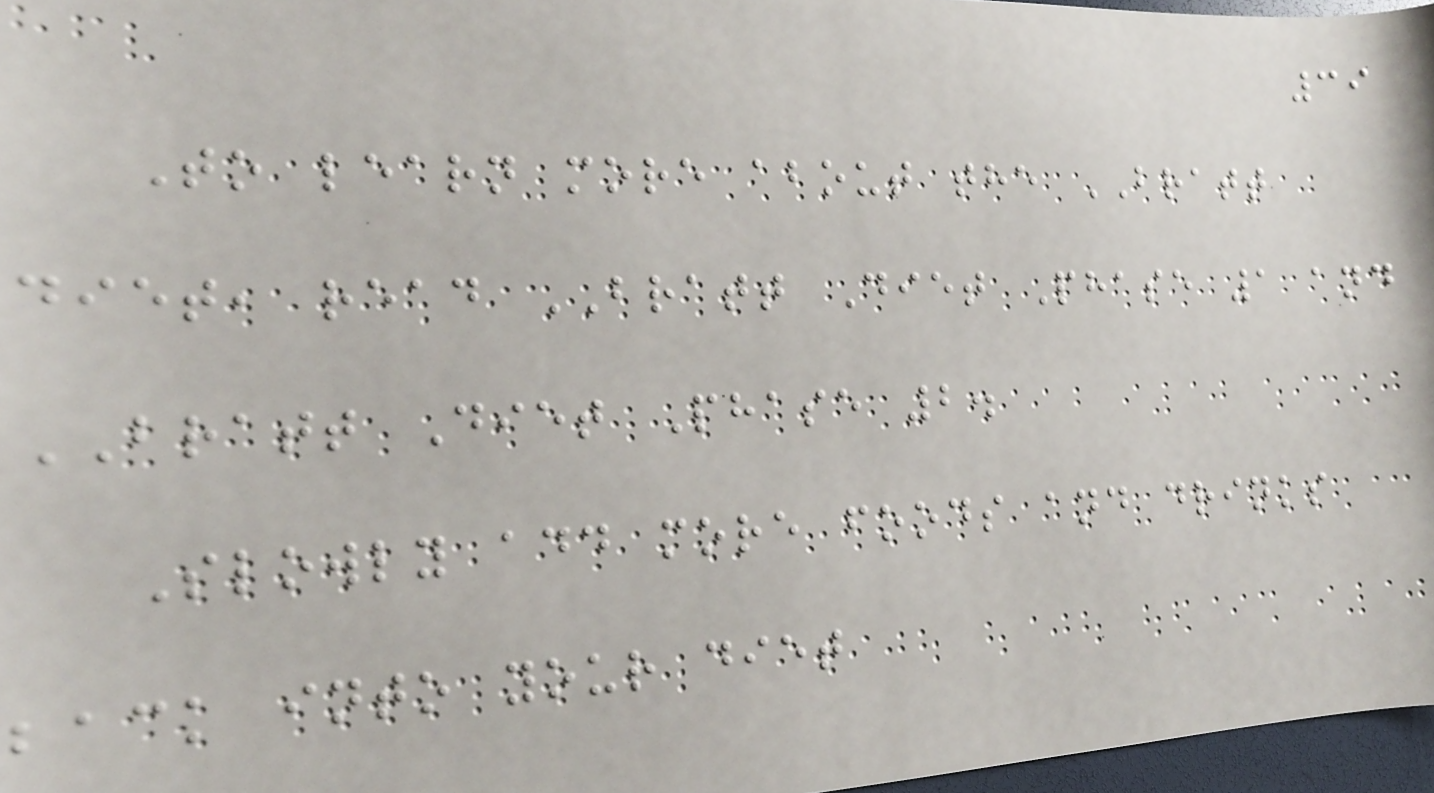39
To learn more about the BRATT
diet, read BRATT Diet Phase 1 and
BRATT Diet Phase 2.
Slowly add more foods and drinks
back into your diet
